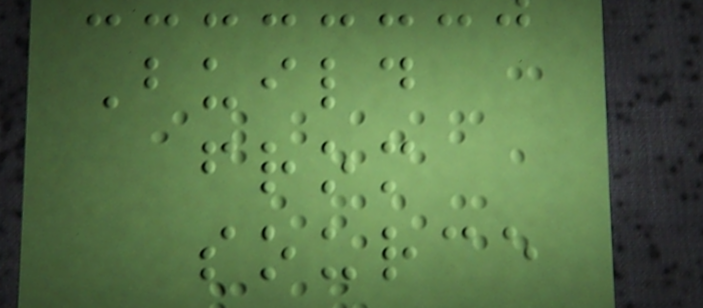Build
from
source
